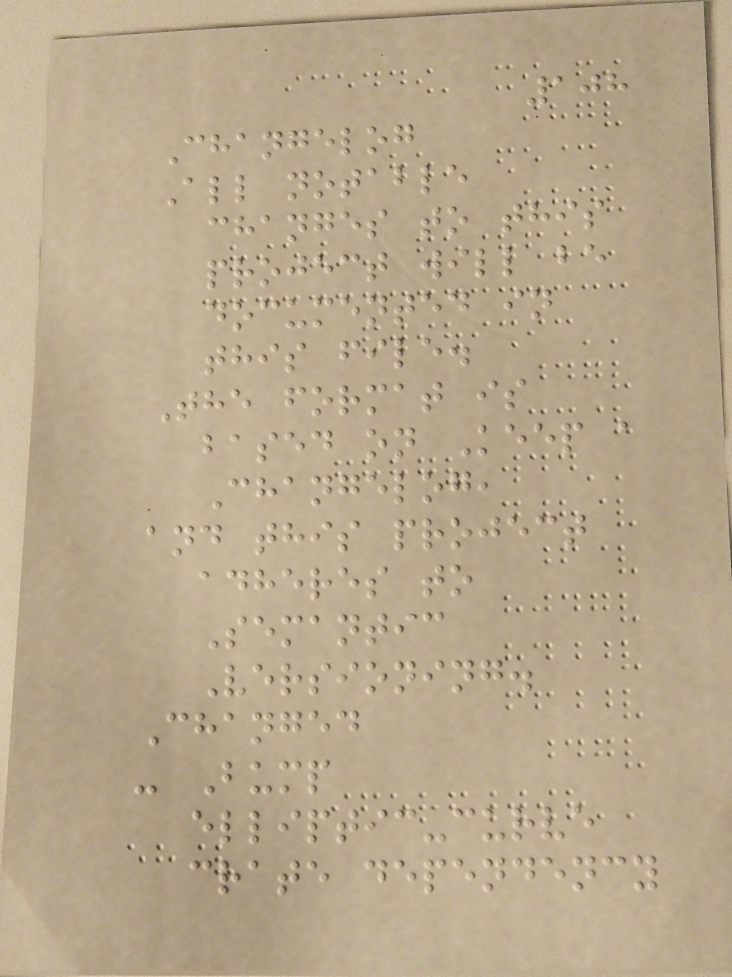108
Changelog
All notable
changes to this
project will be
documented in
this file.
The format is
based on Keep a
Changelog,
and this project
adheres to
Semantic
Versioning.
Changed
- Bump
elliptic-curve
crate dependency
